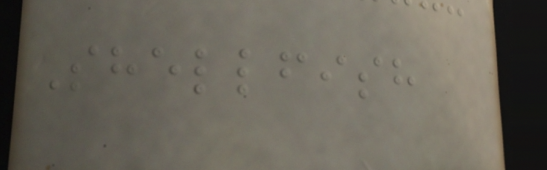Shellfish
